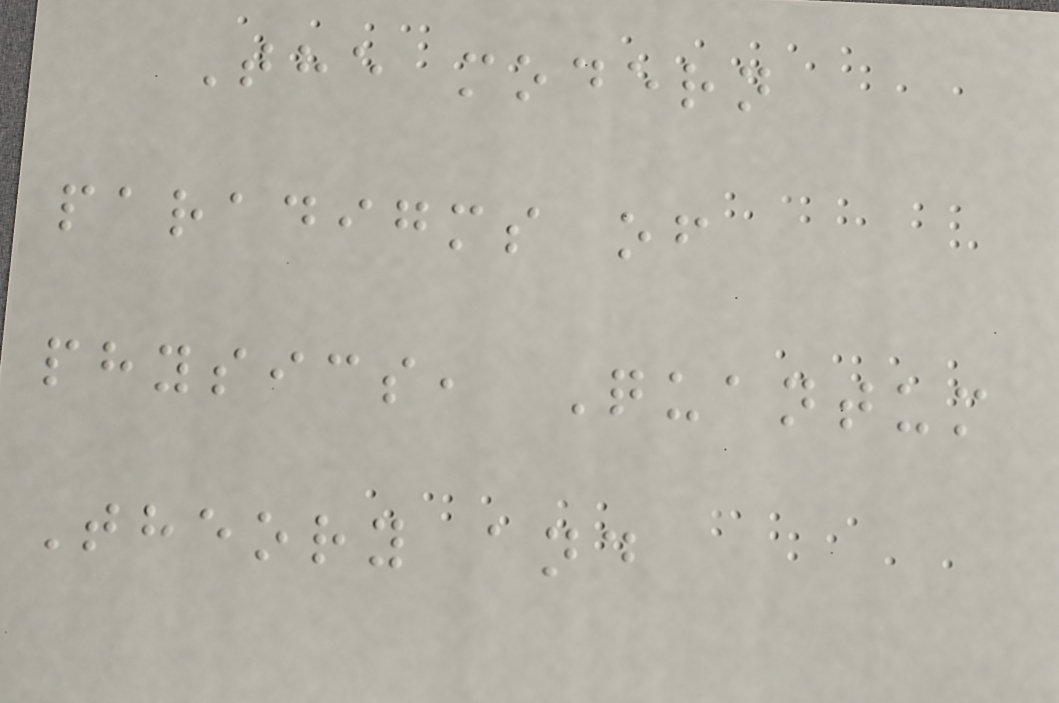The modern
paradigms of
physics, Quantum
Theory and
